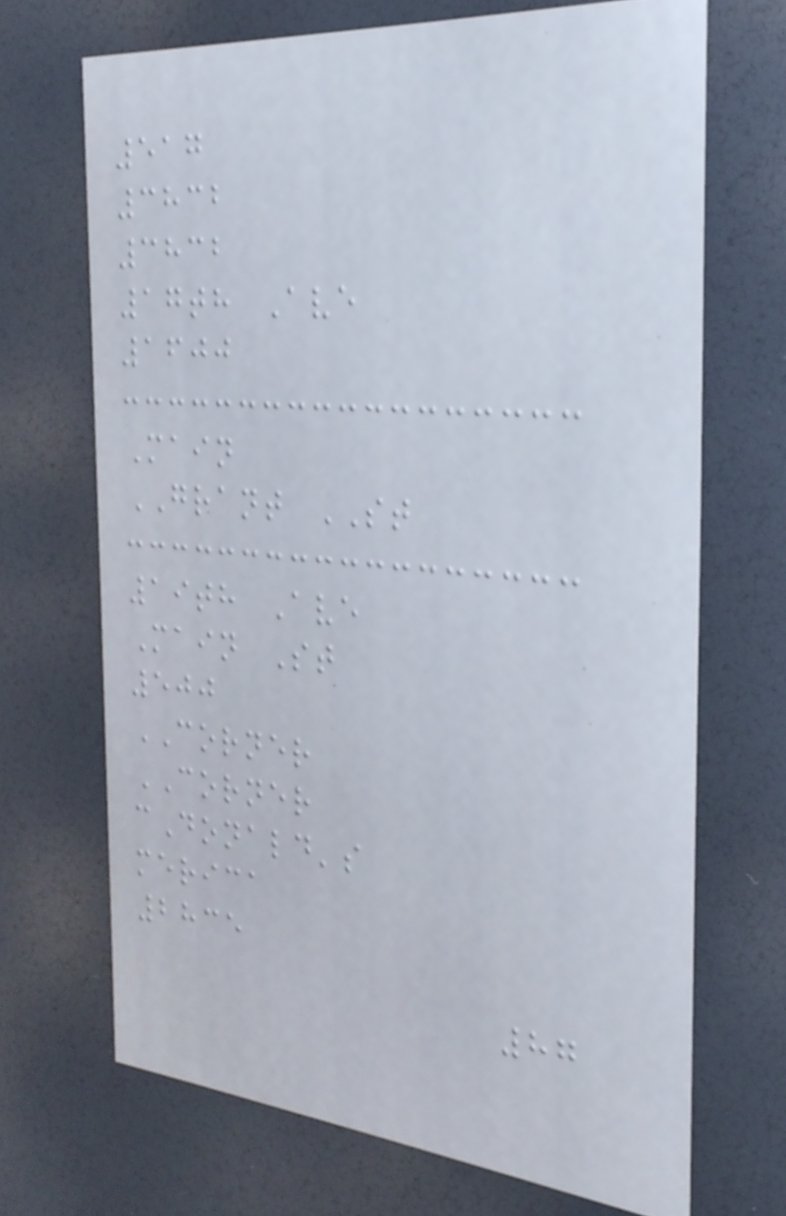517
3832
3832
17th Ave
1600
Main
GRANT ST
19th Ave
Main St
500
CORNER
CORNER
cDonald's
merica
2835
87
